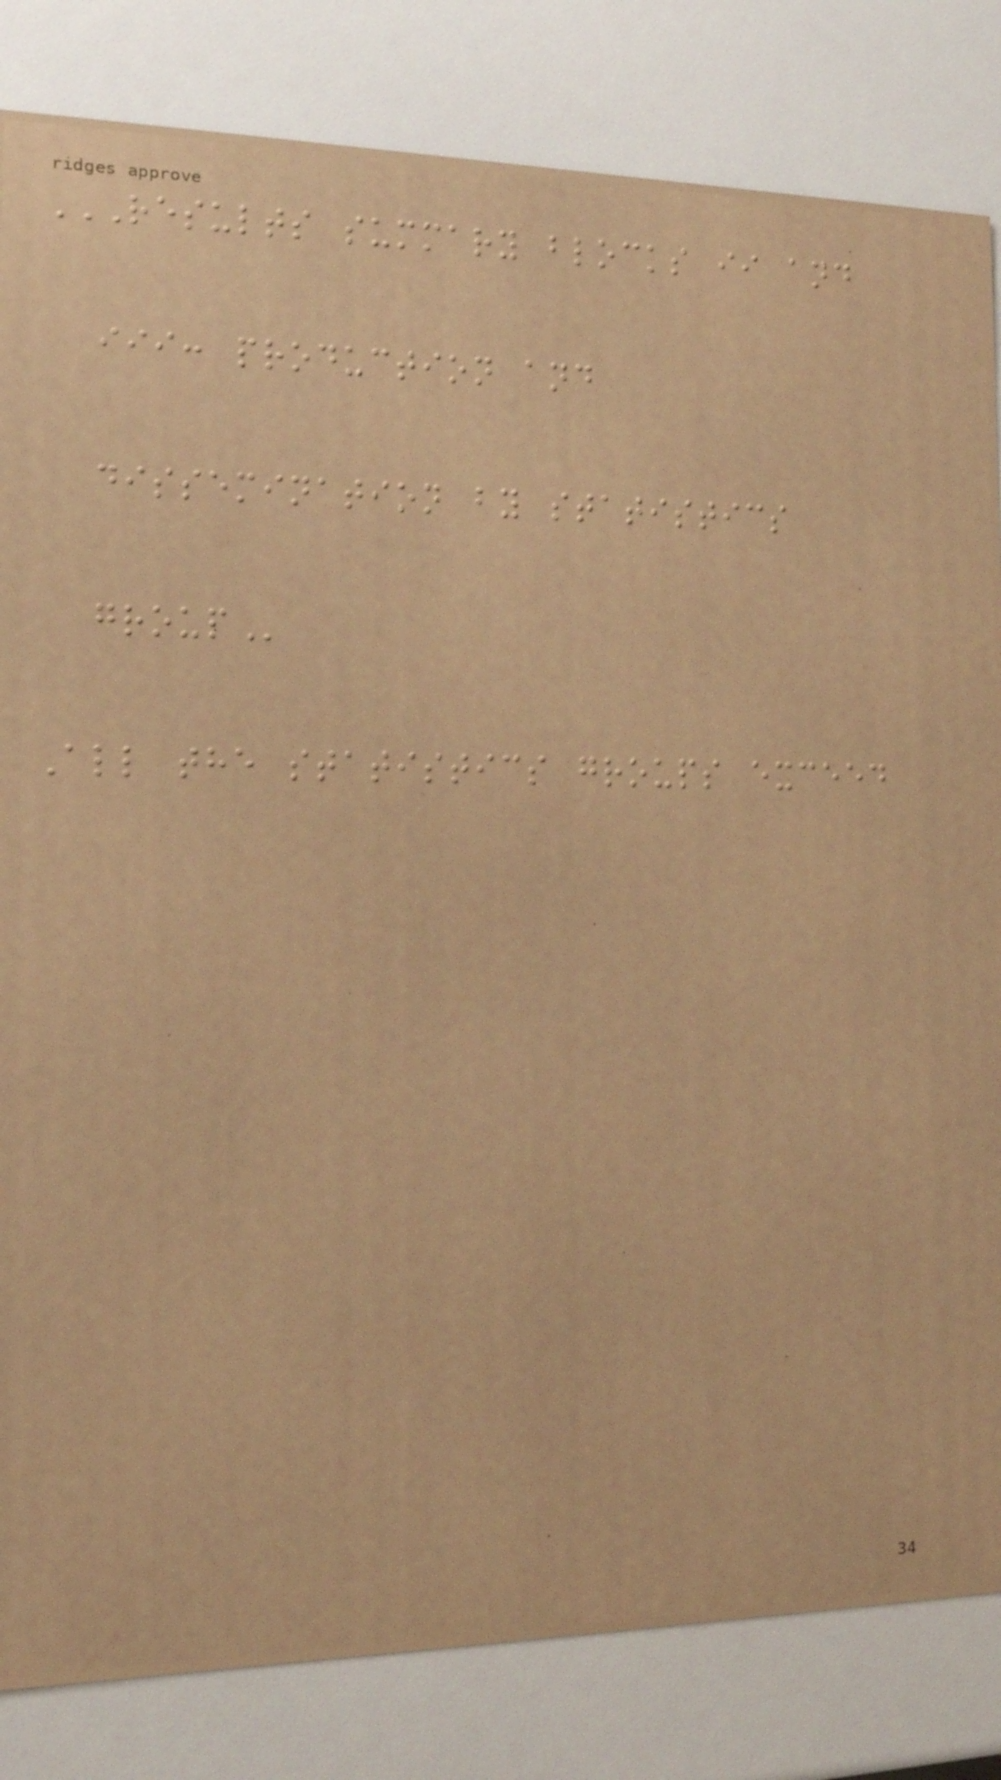RESULTS SUMMARY BLOCKS II AND
III: PRODUCTION AND
DISSEMINATION BY STATISTICS
GROUP
All the statistics groups exceed
